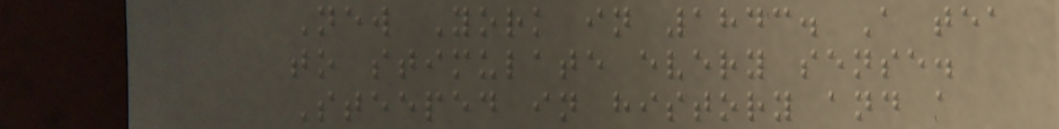New York in 1843. A tea
to stimulate every sense.
Steeped in history and a
